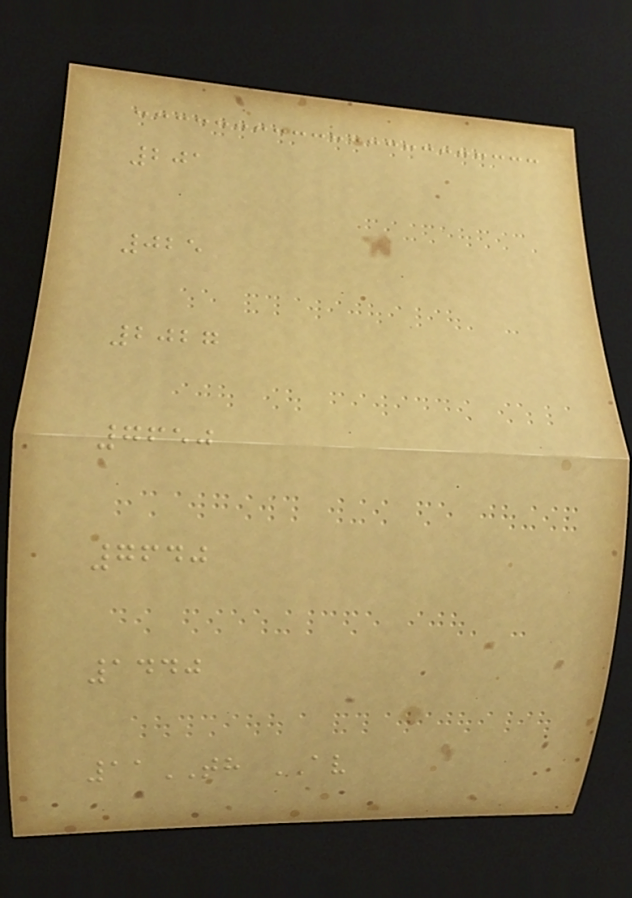201
025
2027
7650
7640
1440
11TH AV
